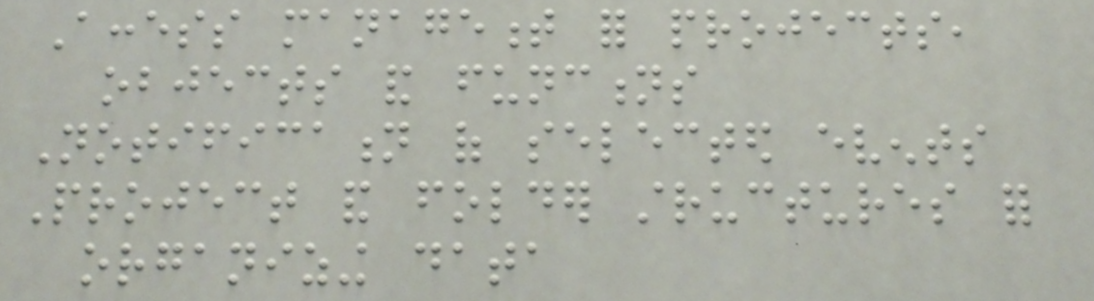Access management for projects,
objects and functions
Notification of selected events
Project and folder structures for
organizing data
